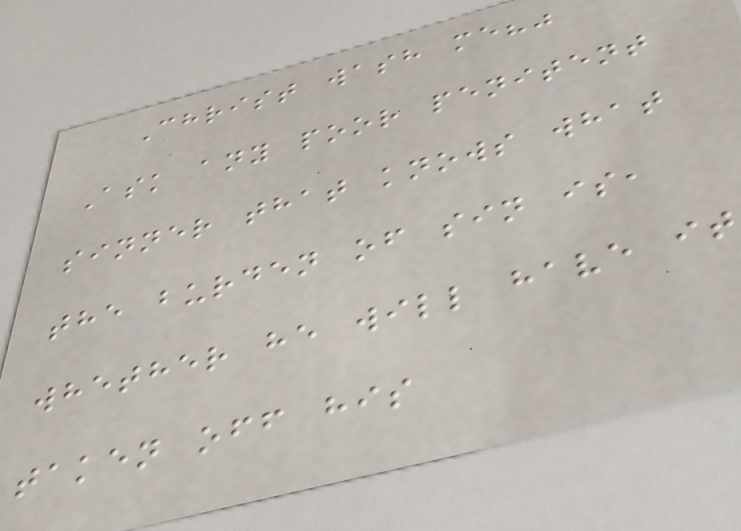Christ wash me?"
Ask any poor penitent
sinner that knows what
the burden of sin is,
whether he will have it
taken off his
